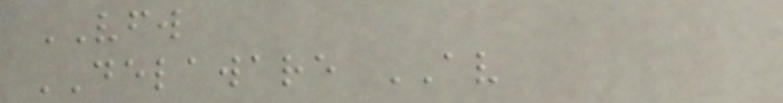VFW
DELAWARE AV
